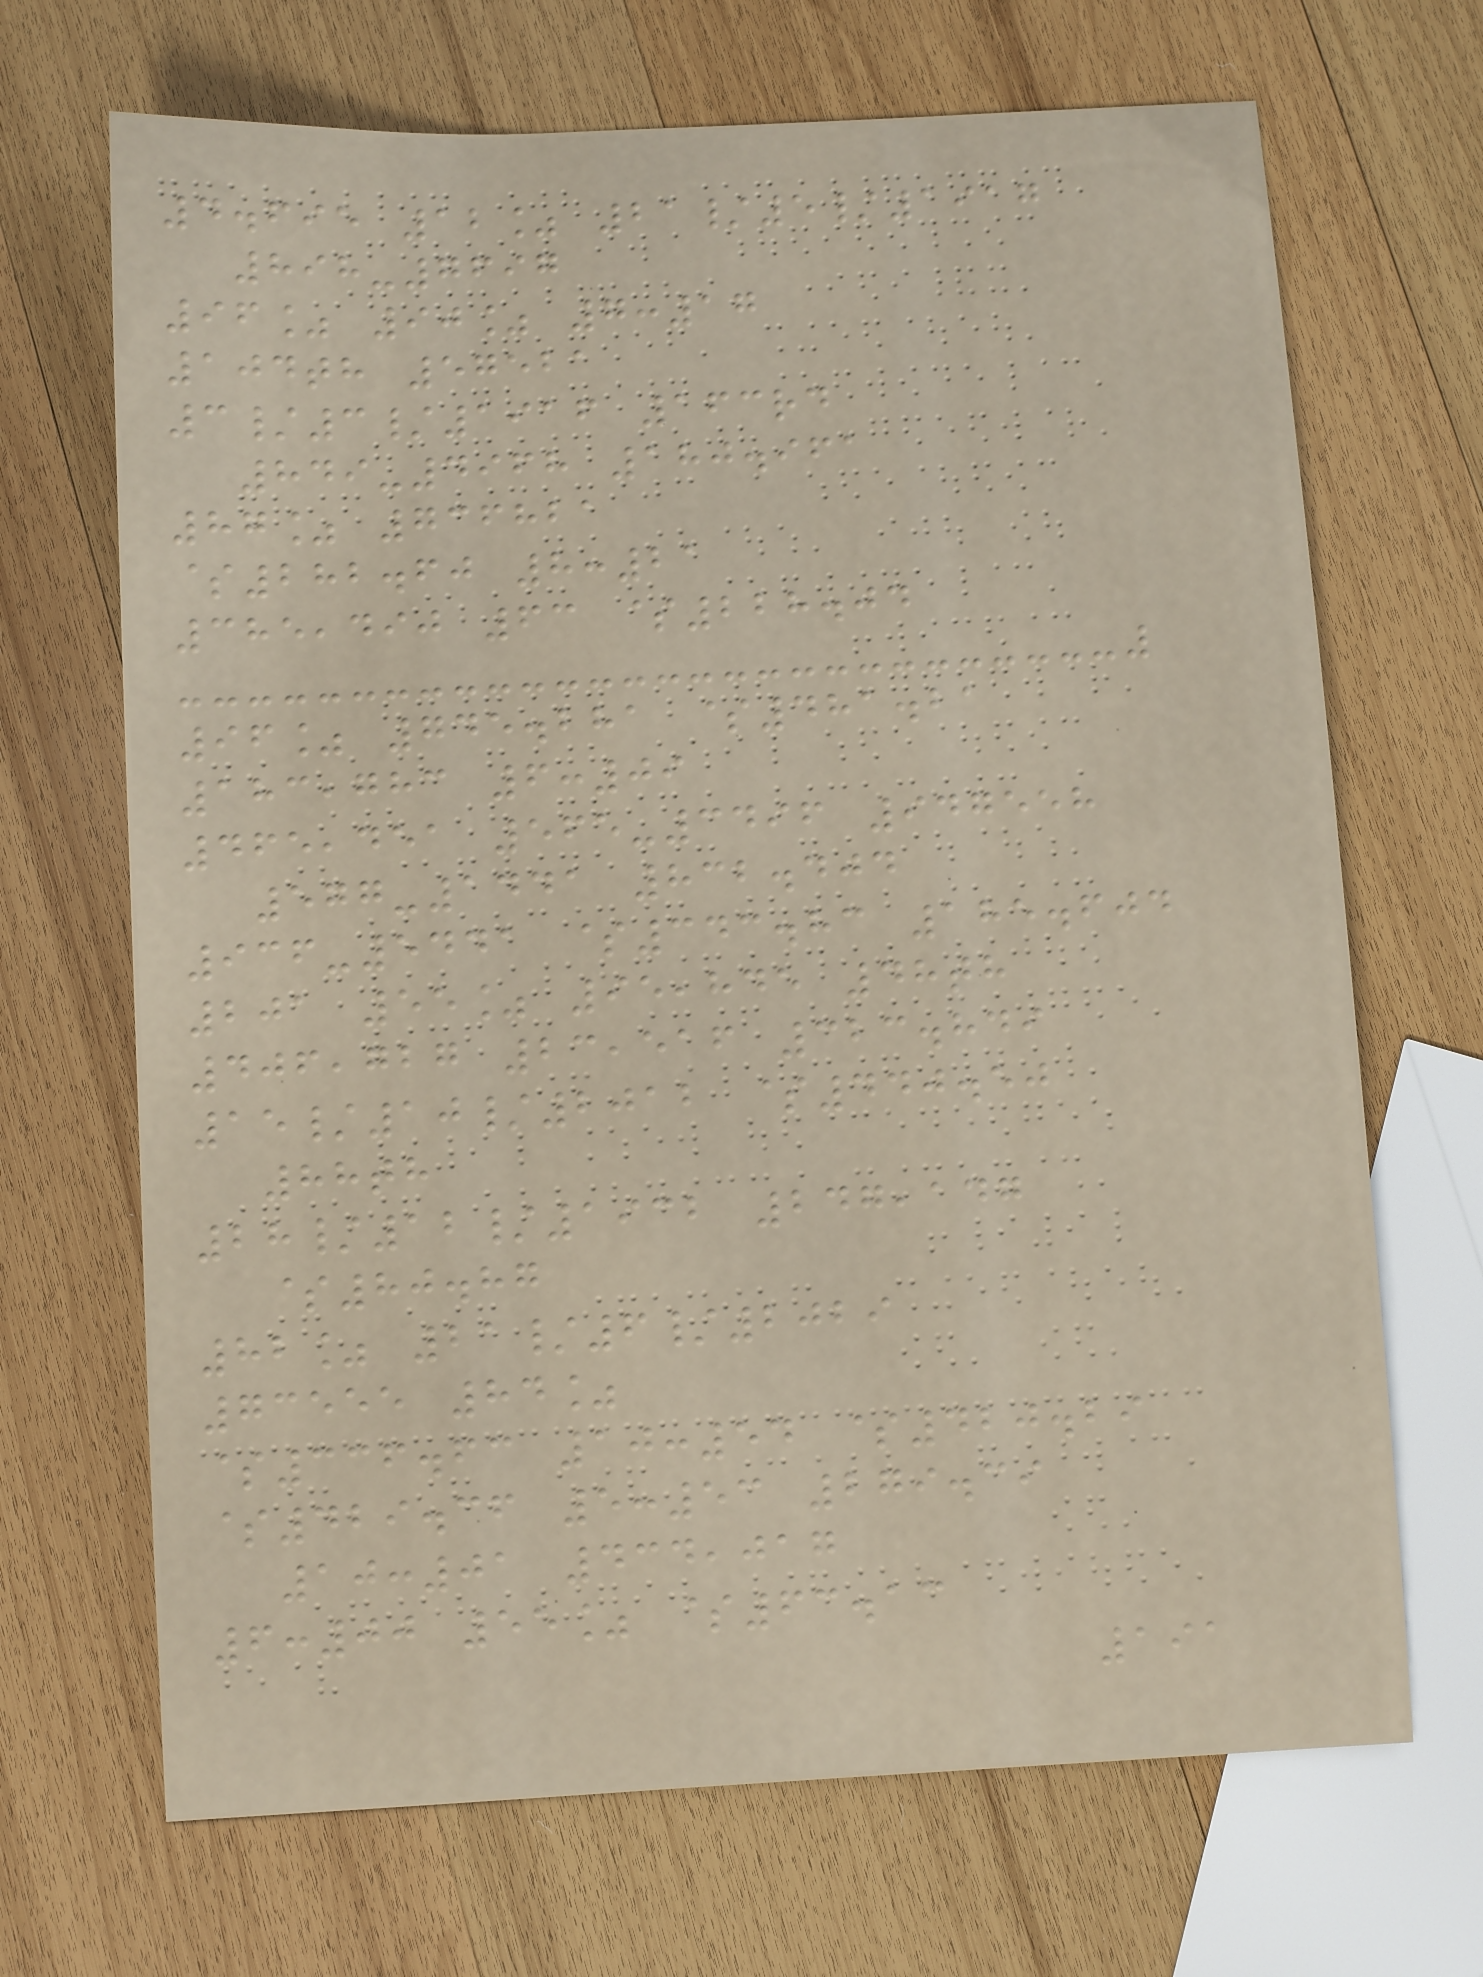4.695 12% 21/5/1917
898-7697
96% 90% 7:17
104th 57521
3/3/1916 163rd
849-4968 180.961
87% 736821
$282.60 8:21
385,490 63 $228.04
96% 745.281 $481.21
183,783 6:09
465,451 565-3496 947558
577-1441 832.404
936-5441 $343.83 185.604
201 55% 95,845 48th
406,727 23,516 323.849
15/10/2012 $440.50
88th
28/12/1932 247,147
$80.87
82% 21/6/2029
73555 84%
$336.63 10:54 $420.29
$429.36 5:53 279.39
10:01 434,017
6:00 55% $63.13
191
